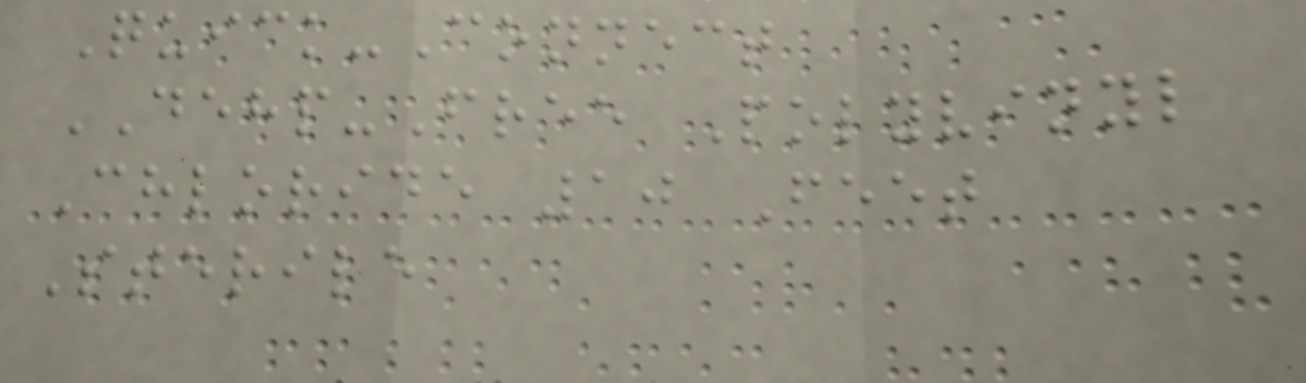Quick-Connect
DEHP-Free Polyvinyl
Chloride 10 Feet
Sterile
